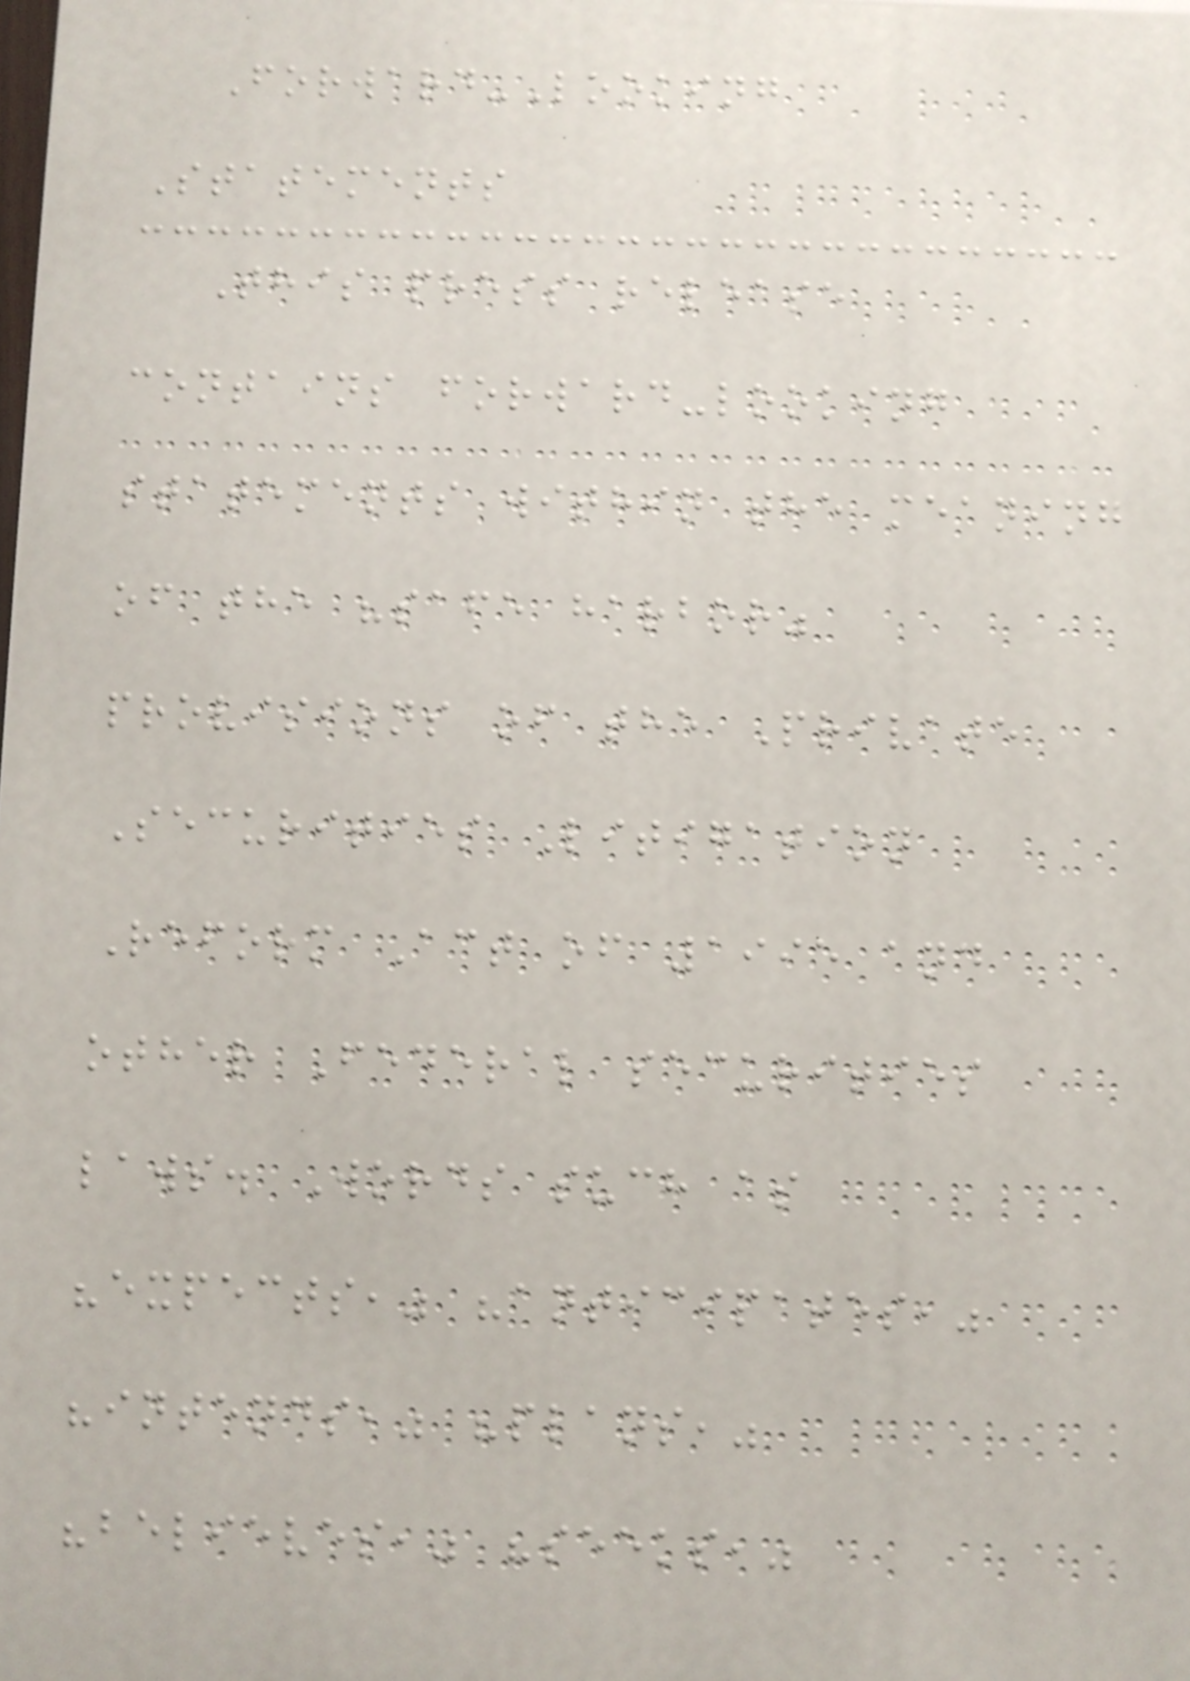Forward-Looking
Statements
This press release
contains forward-looking
statements within the meaning
of the "safe harbor"
provisions of the Private
Securities Litigation
Reform Act of 1995 and
other Federal securities
laws. Words such as
"expects," "anticipates,"
"intends," "plans,"
"believes," "seeks,"
